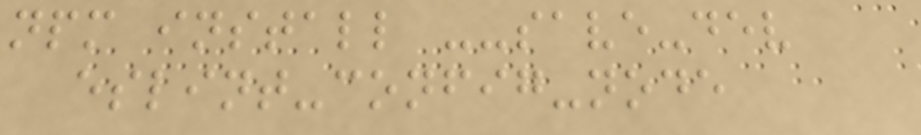npm install --save-dev
eslint-config-node
